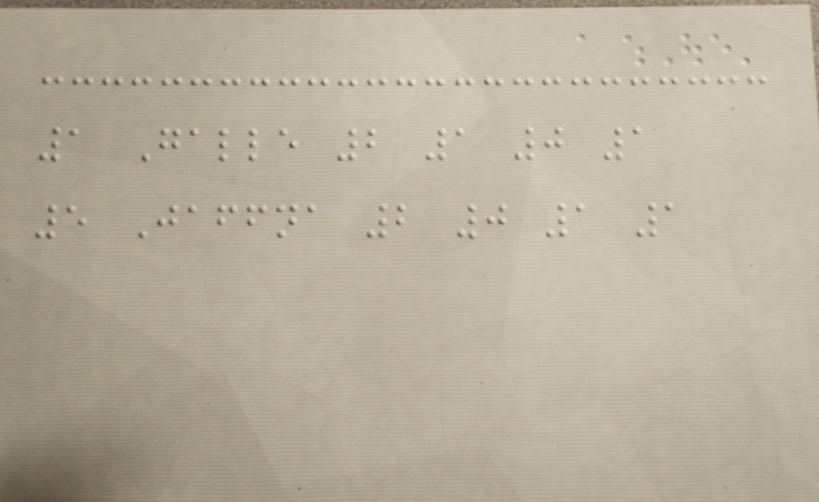1 Galle 2 1 0 1
5 Jaffna 2 0 1 1
